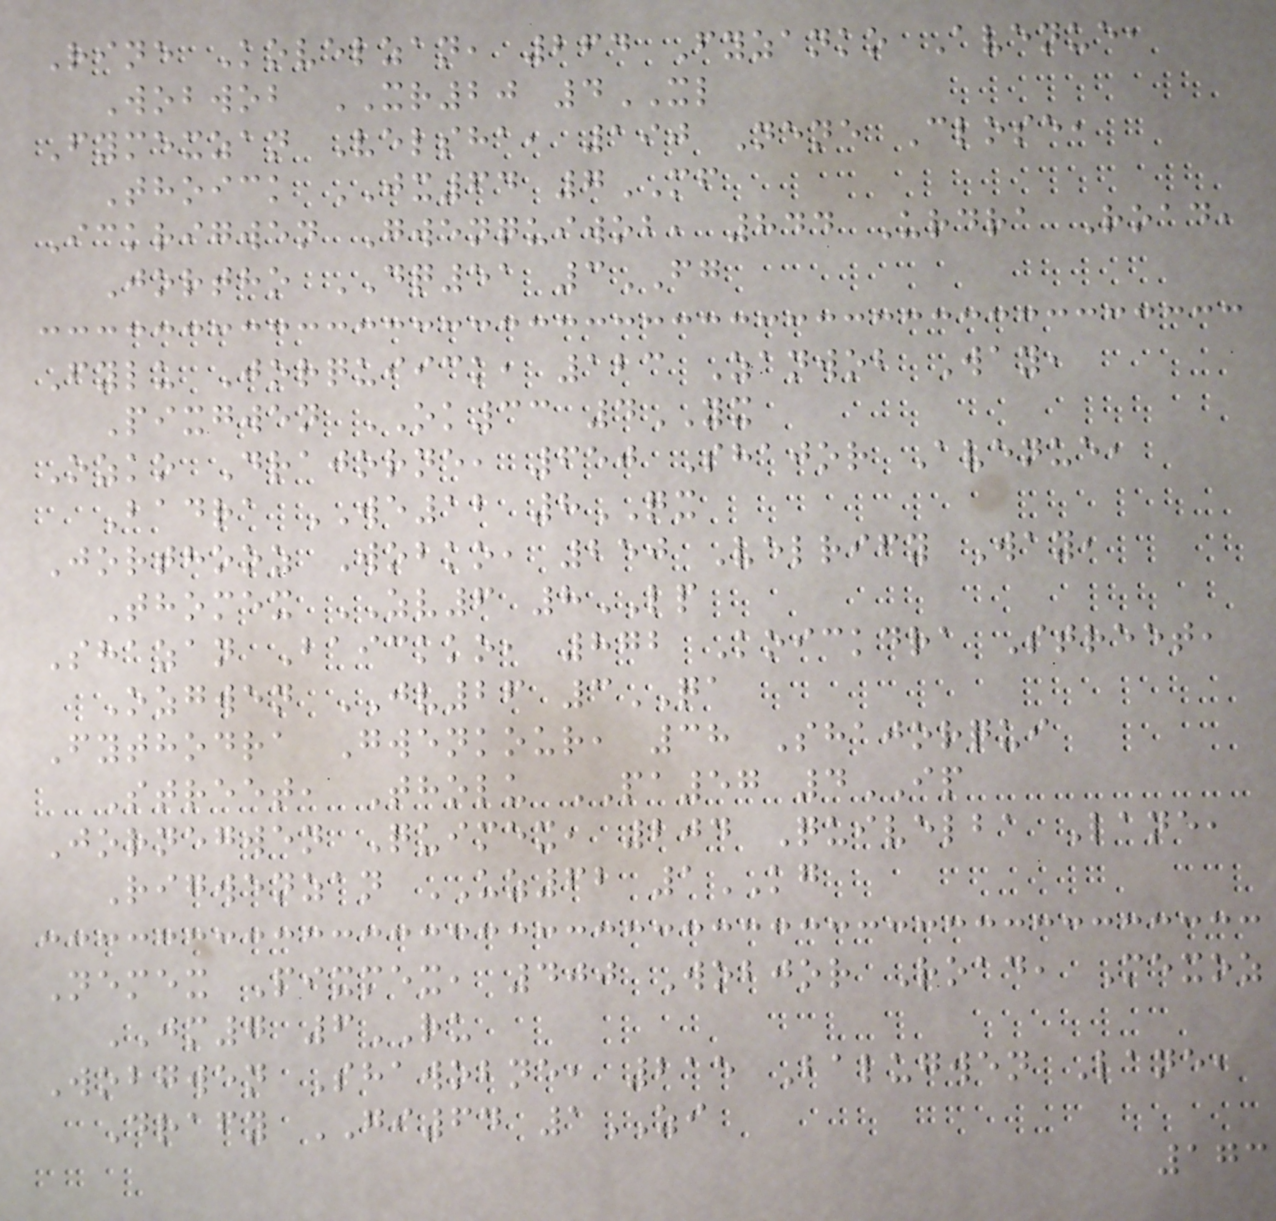Rine Kovelzan, 264 Fyzanko Avenue,
Wobwob XR20 4XL
Fymexzan Velsha, 190 Nene Close,
Thoick JX64 7MF
Ickrigwen Gwenquiwob, 844 Urdra Road,
Jortho DQ51 3FG
Fylu Jorquiick, 123 Zanwob Way,
Pixgwen OK33 4YX
Ozko Drajorne, 650 Shajor Avenue,
Badra WE12 8QX
Jorthooz Wobko, 250 Velrify Way,
Thomex ZV6 8LP
Shazan Baickko, 872 Koickdra Street,
Ozgwen JV26 3QA
Fythodra Gwenkour, 38 Shajorqui
Street, Tholu PA57 4IP
Jornegwen Quimex, 204 Quivelba Lane,
Rigwenzan UZ62 1KG
Nemex Pixmex, 400 Wobjor Road, Mexoz
JM7 6RU
Wobgwen Shawobne, 215 Balugwen Lane,
Drafy GI64 1ZI
173
